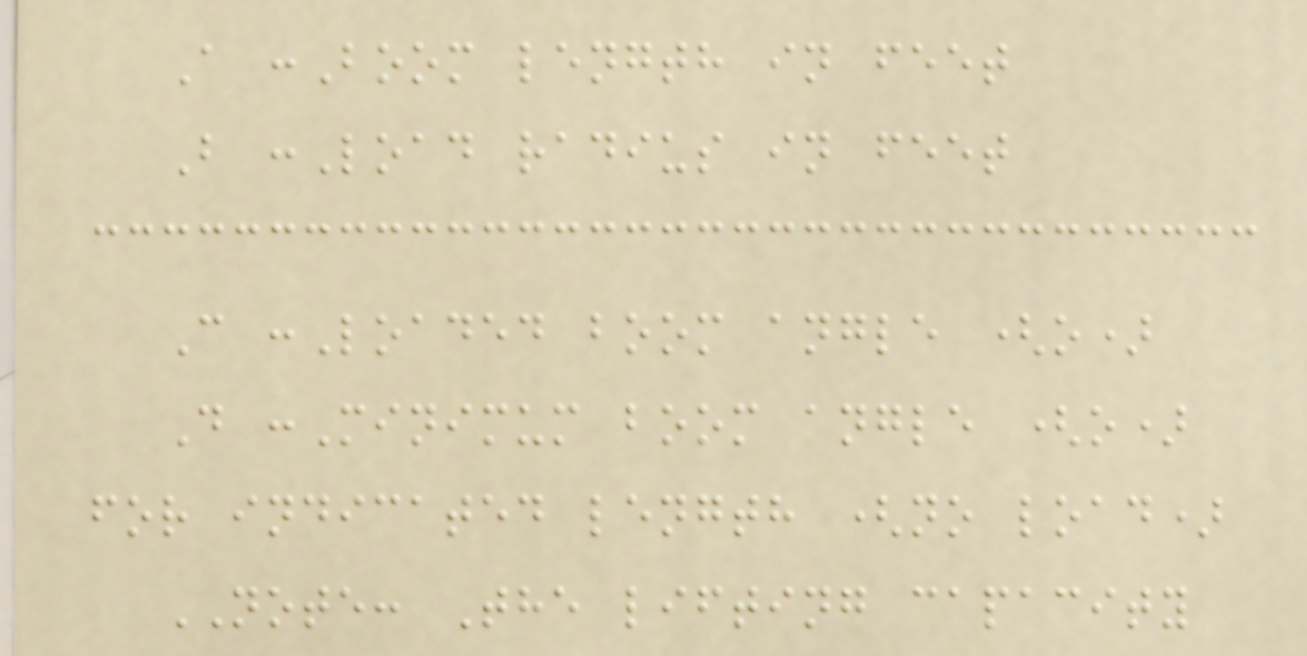A :Boom length in feet
B :Load radius in feet
C :Loaded boom angle (o)
D :Minimum boom angle (o)
for indicated length (no load)
NOTE: The lifting capacity
